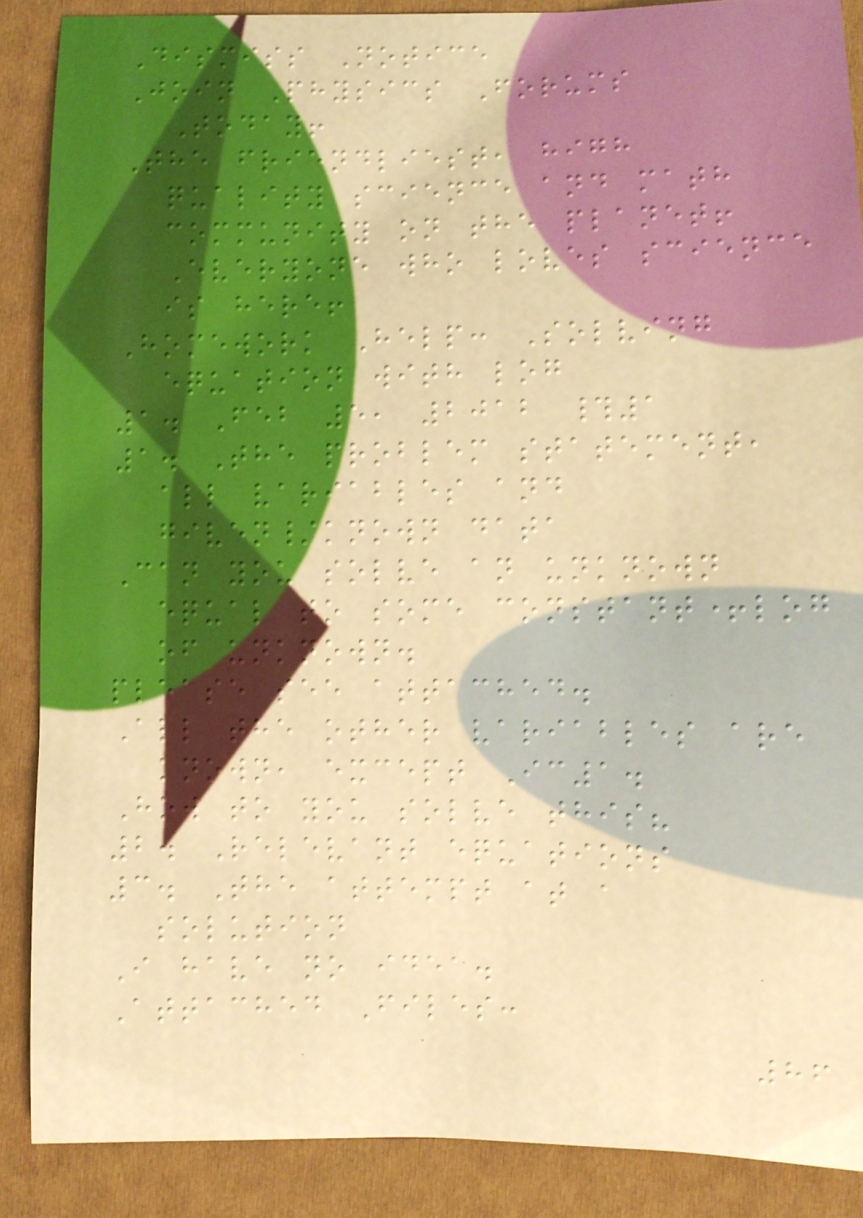Dismiss Notice
Join Physics Forums
Today!
The friendliest, high
quality science and math
community on the planet!
Everyone who loves science
is here!
Homework Help: Solving
equation with log
1. Feb 5, 2012 #1
1. The problem statement,
all variables and
given/known data
Can you solve an unknown
equal to some constant+log
of unknown.
please see attached.
All the other variables are
known, except Ic1.
How to you solve this?
2. Relevant equations
3. The attempt at a
solution
I have no idea.
Attached Files:
86
